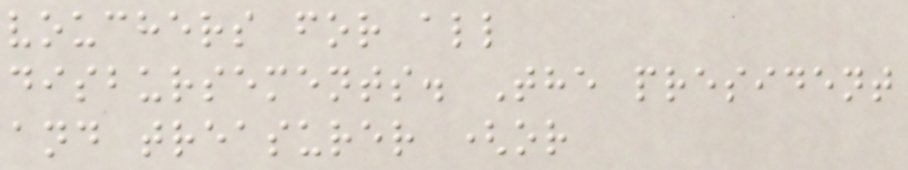vouchers for all
disbursements. The president
and treasurer (or
